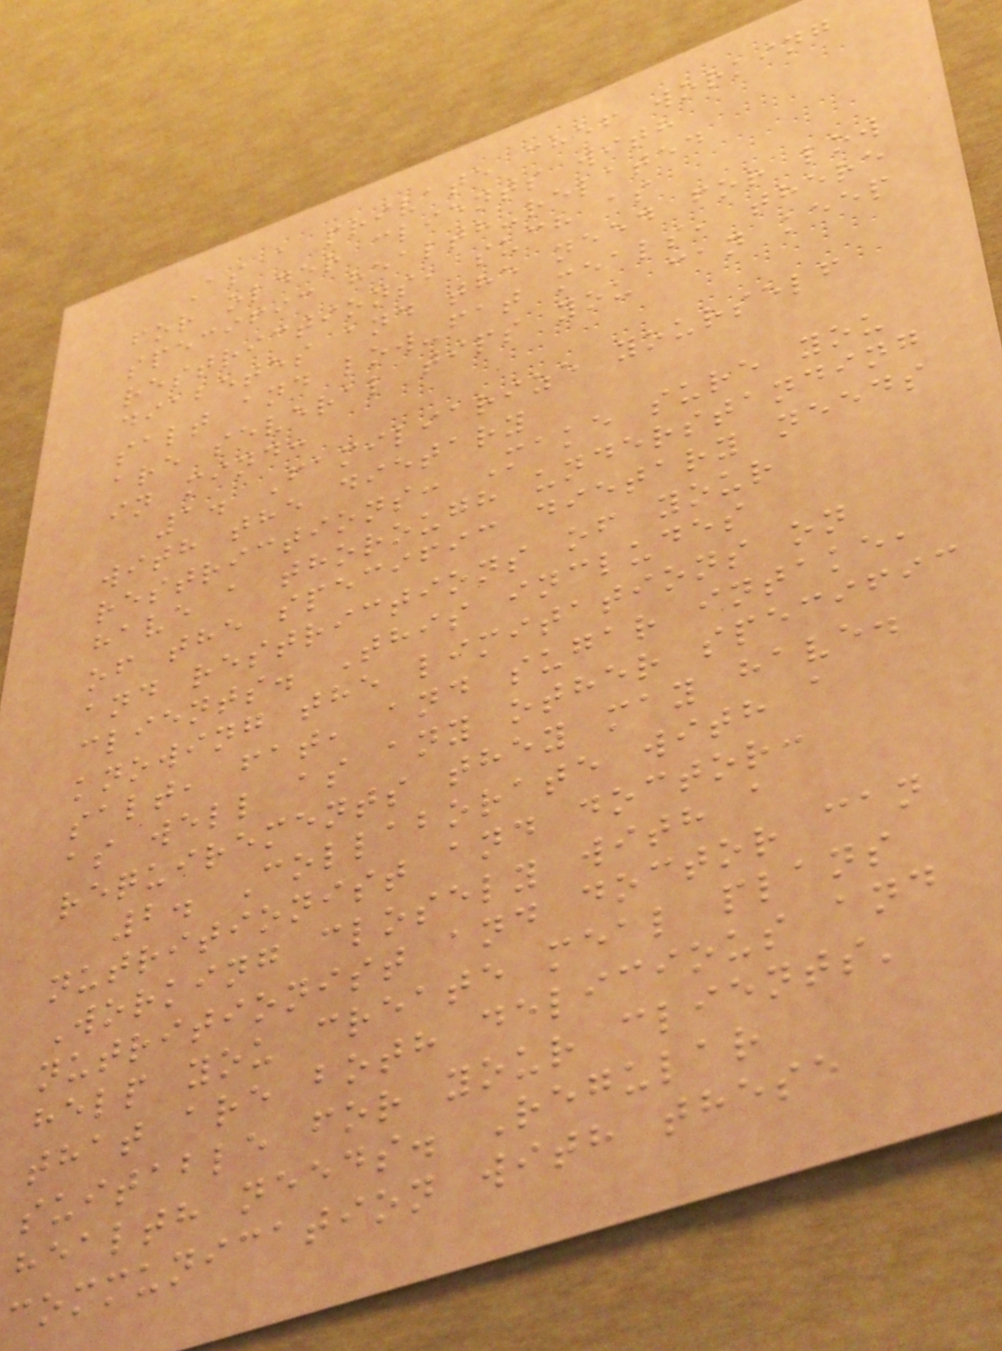As a private chef working
for older clients with
specific health-related
restrictions, such as
diabetes and the need for low
salt and low-fat meals, there
are several tips you can keep
in mind:
1. Familiarize yourself
with the dietary
restrictions: Make sure you
have a thorough understanding
of the specific dietary needs
and restrictions of your
clients. This includes
knowing the limitations on
salt, fat, and sugar intake,
as well as any other specific
requirements they may have.
2. Collaborate with a
nutritionist and doctor:
Working closely with a
nutritionist and doctor can
help you create meal plans
that are both delicious and
suitable for your clients'
health needs. Regular
communication with these
